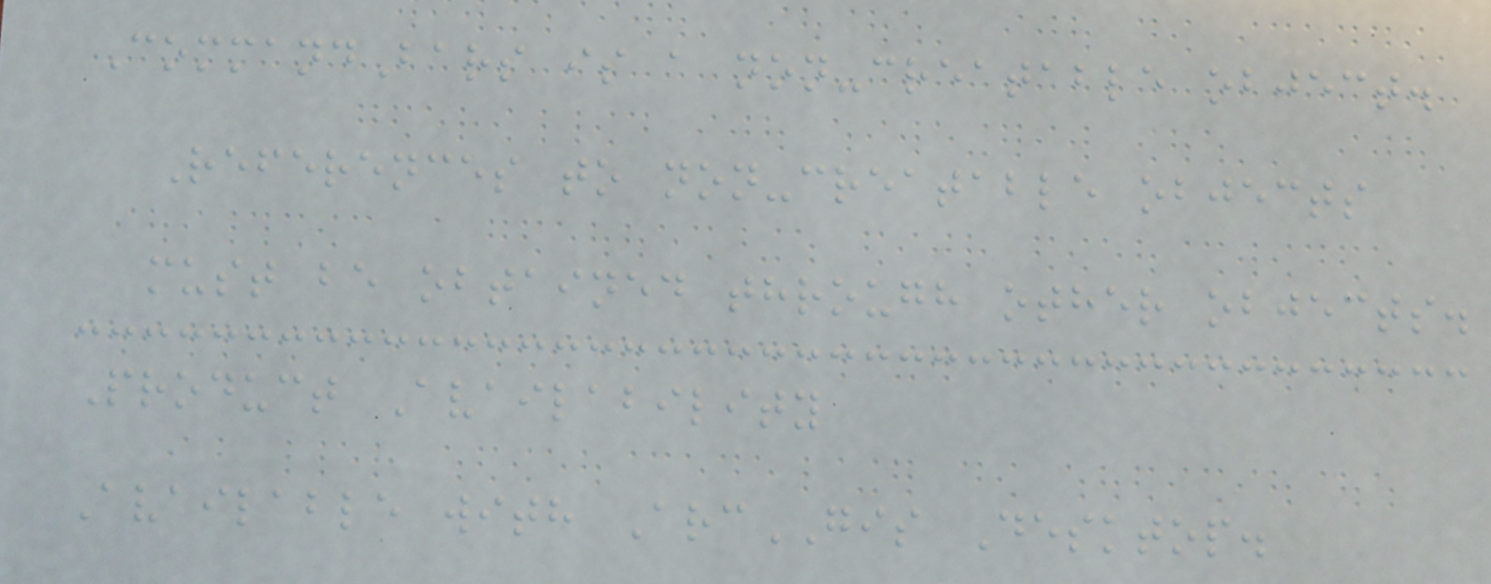CommandBars is a non-creatable object.
References to non-creatable objects
must be obtained through other objects.
Product Availability
Available with ArcGIS Desktop.
